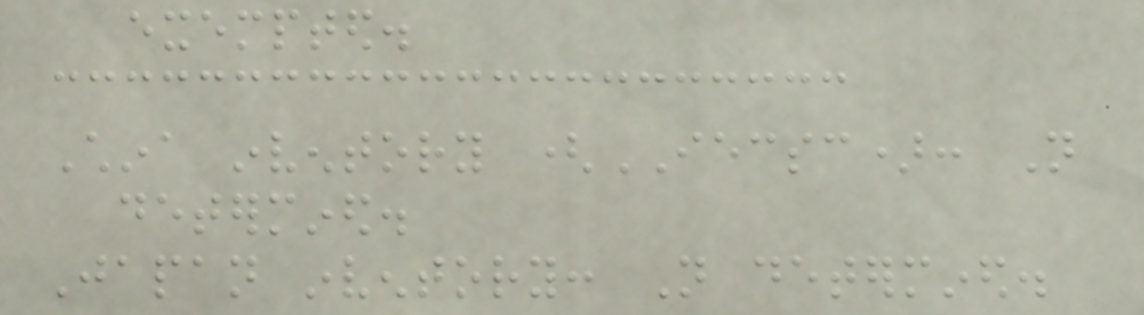exempted.
China inventory (IECSC): Not
determined.
Japan inventory: Not determined.
